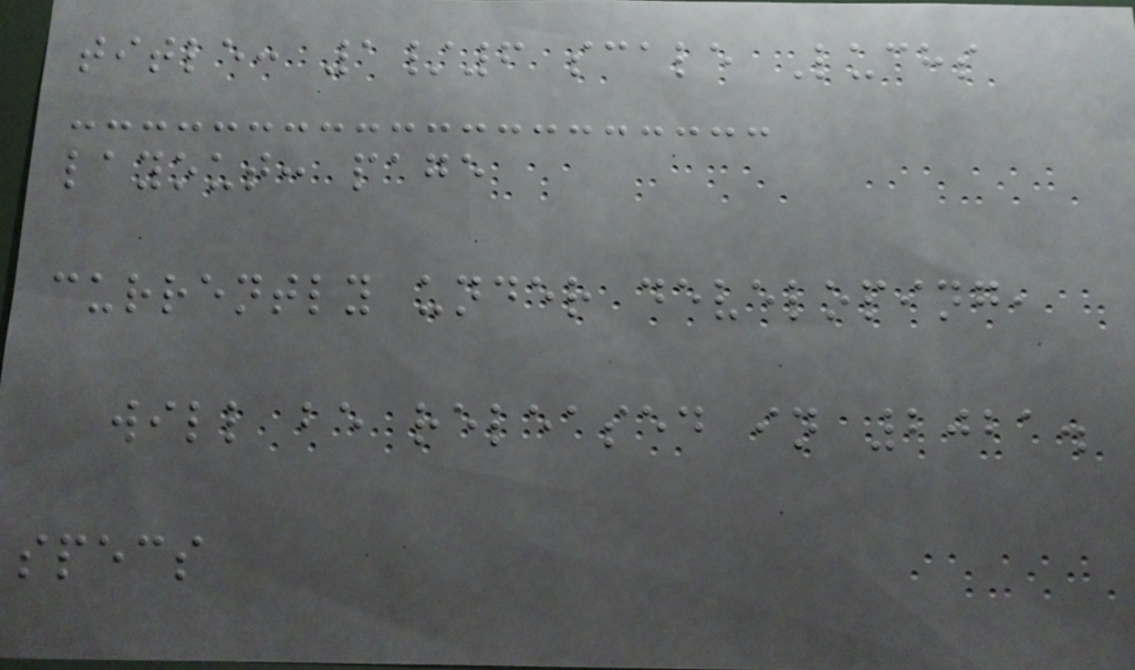title: 1/6 scale Luchs
layout: page
currently under developing,
will be released in 2021.
specs
